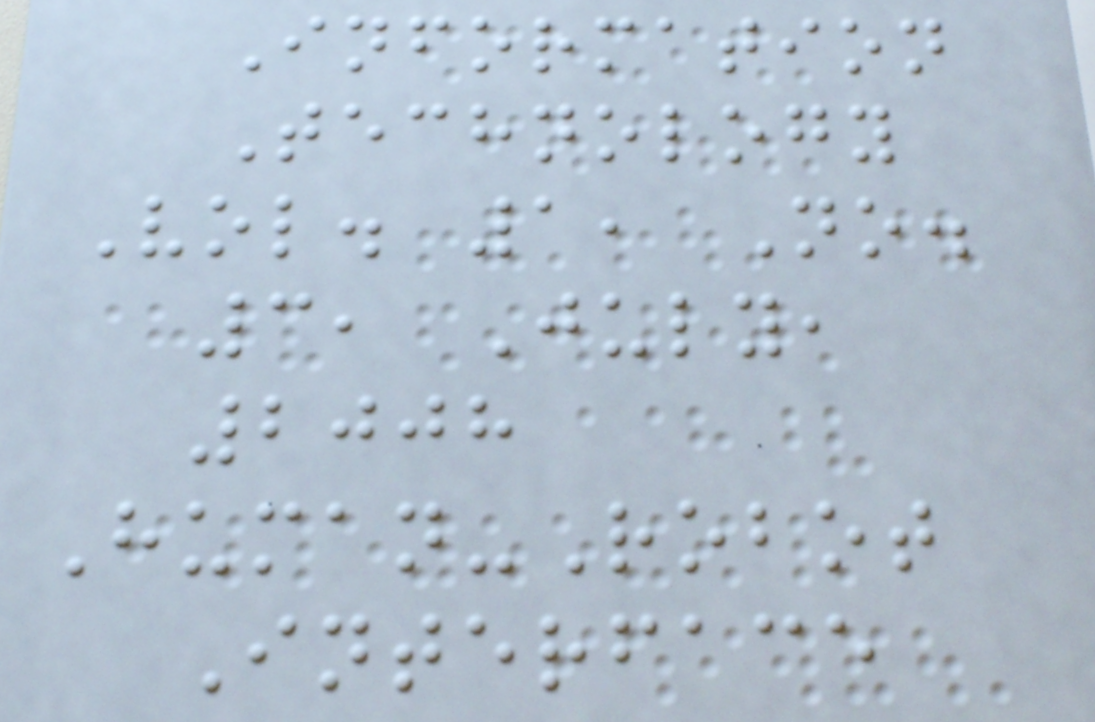Information
Technology
Vol. 1, No.
3, July,
2008
Human-Robot
Interface
